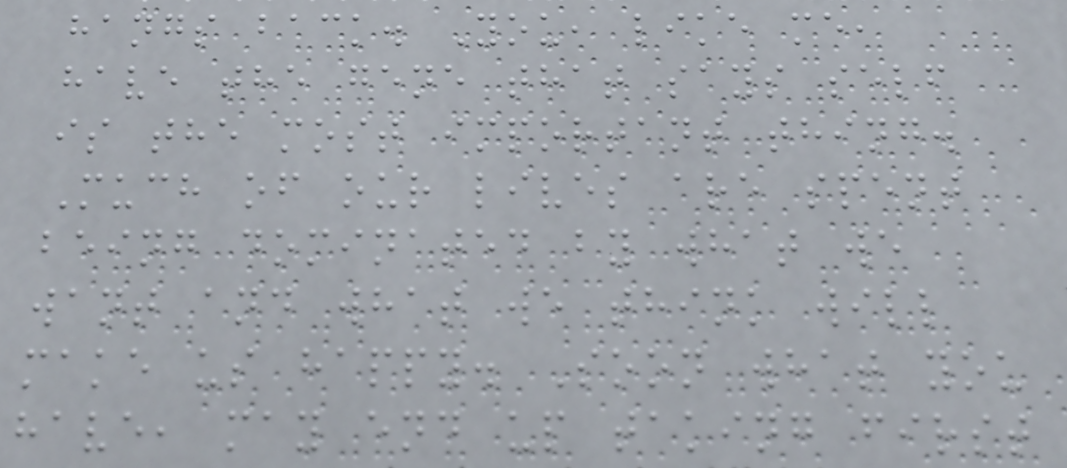hangs back. You, like me,
have the gene that says self
is the most important thing.
Much of our lives are spent
being dominated by what we
want and what we think will
make us happy. Soon what you
have, may end up taking first
